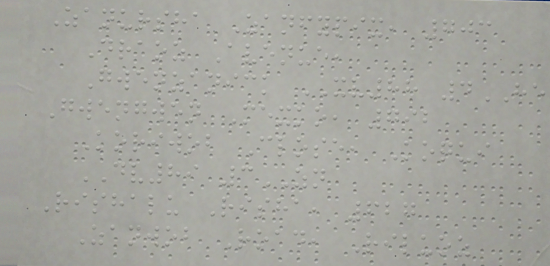Zanursha Zanfypix, 703
Draoz Avenue,
Gwenzanick XV88 4HE
Gwengwen Mexko, 792
Koriwob Close, Koqui
DV89 3ZN
Rishalu Risha, 627
Zanwob Road, Riluoz
